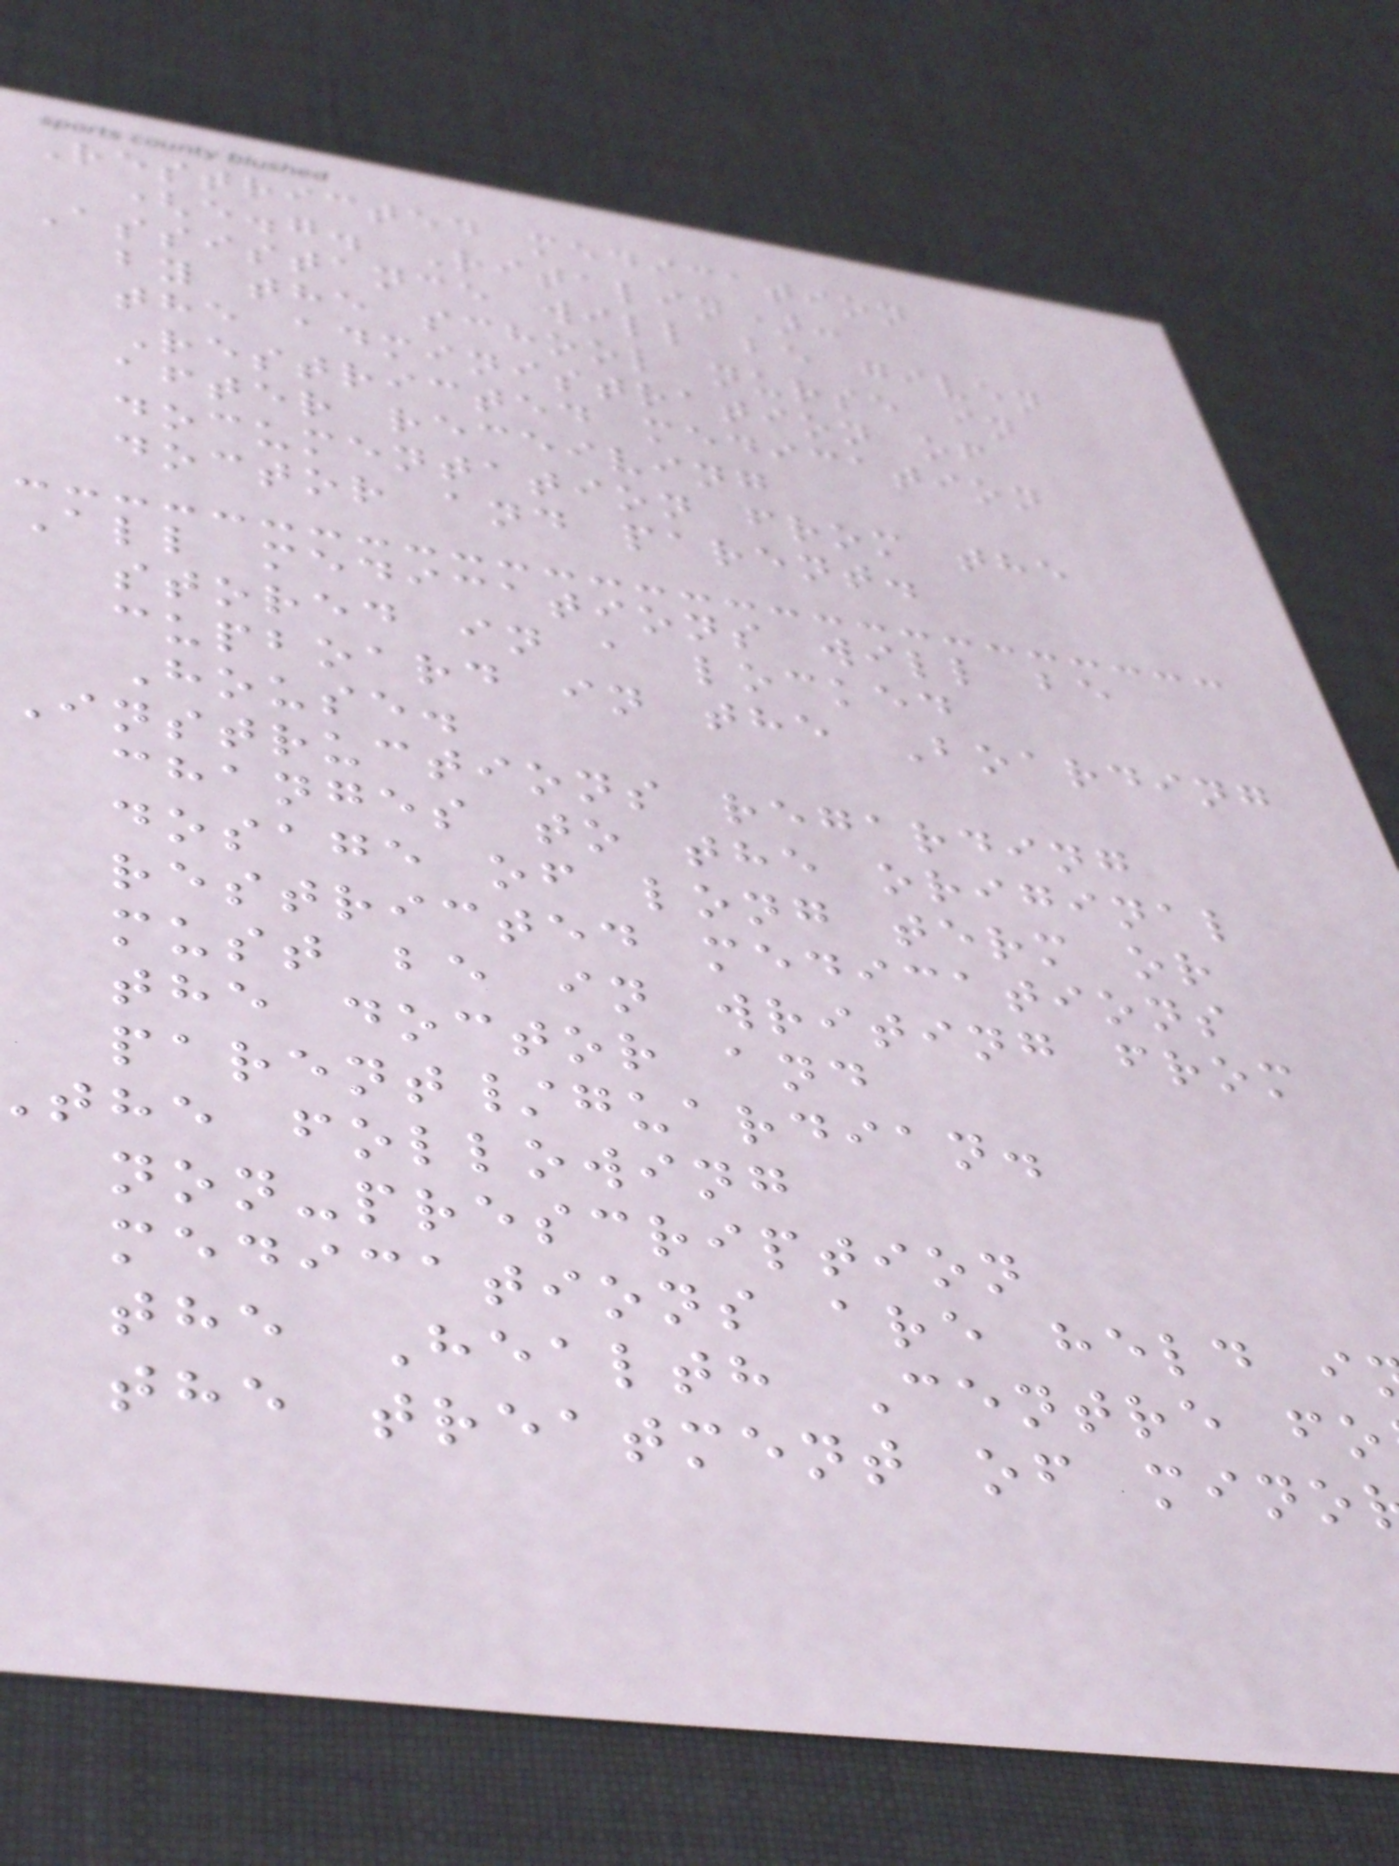Restricted medication
(e.g. Ritalin):
Assistance will be given
by the school nurse in
the administration of
Restricted medication
after receiving
documentation from the
doctor and parent.
All medications will be
stored in a locked
cupboard in the Boarding
House.
Instructions regarding
changes to the original
dosage of long term or
restricted medications
must be in writing from
the doctor and
parent/guardian.
the following
non-prescription
medications are held i
the Health Centre fo
the treatment of mino
